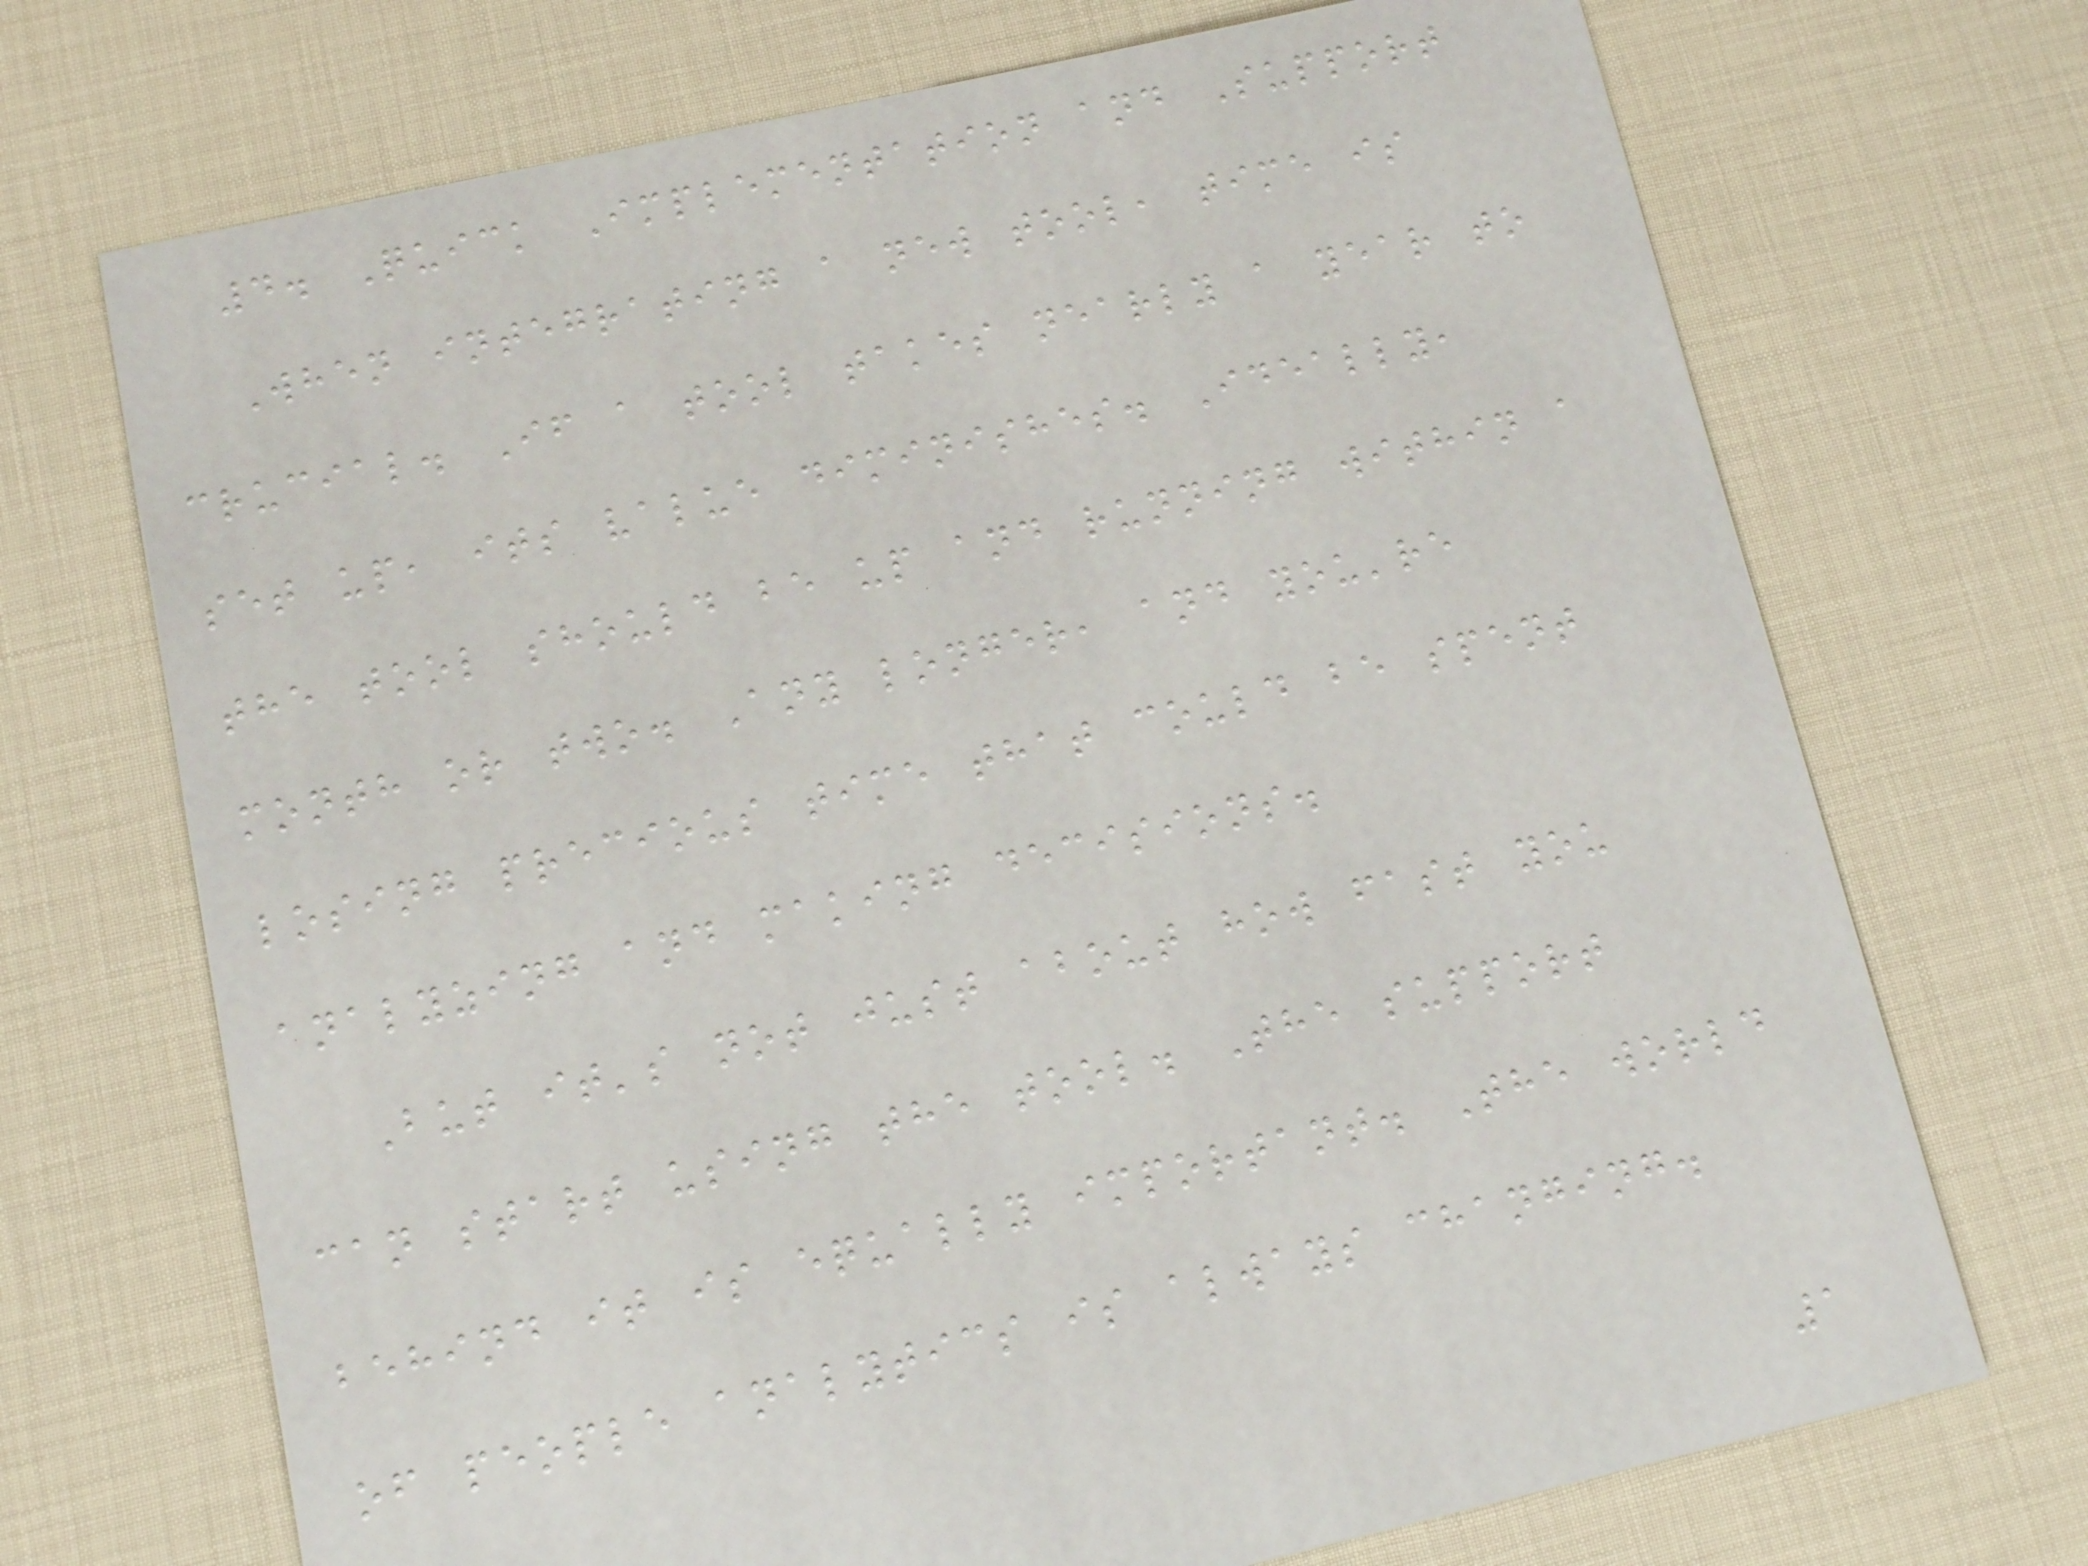4. Quick Implementation and Support
When integrating a new tool, time is
crucial. If a tool takes nearly a year to
set up, its value diminishes. Ideally,
the tool should be up and running within a
month or two. Any longer, and you're
losing precious time that could be spent
analyzing and making decisions.
But it's not just about how fast you
can start using the tool. The support
behind it is equally important. The world
of people analytics is always changing.
1
